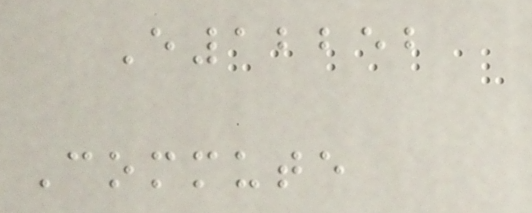E12252
Commute
